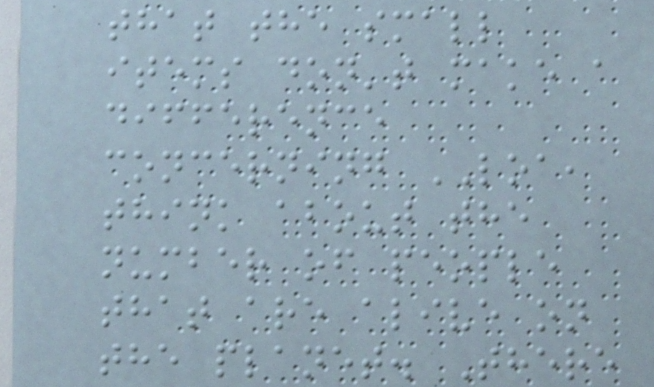that the small
items don't make a
difference
concerning LOA,
think about the
number of people
that are alive on
the planet. There
